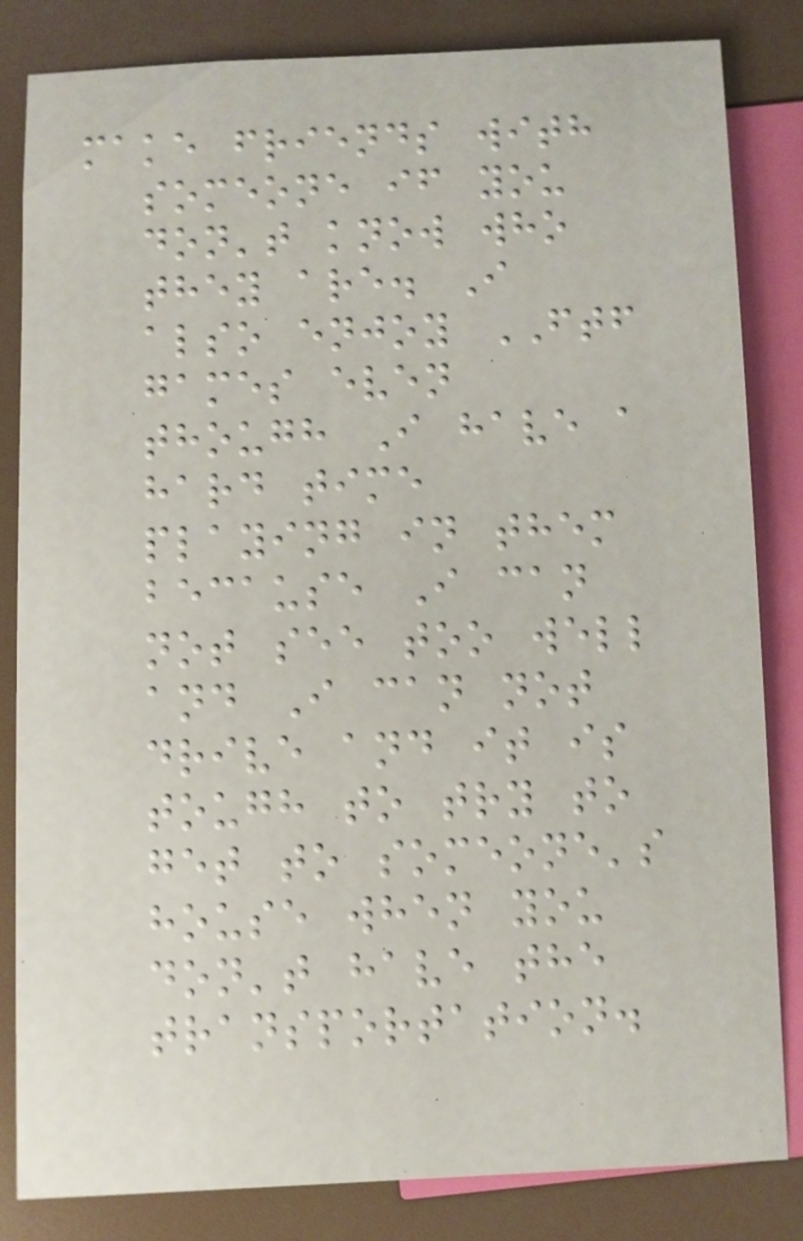make friends with
someone if you
don't know who
they are. I
also enjoy FTF
games even
though I have a
hard time
playing in them
because I can
not see too well
and I can not
drive and it is
tough to try to
get to someone's
house when you
don't have the
transportation.
